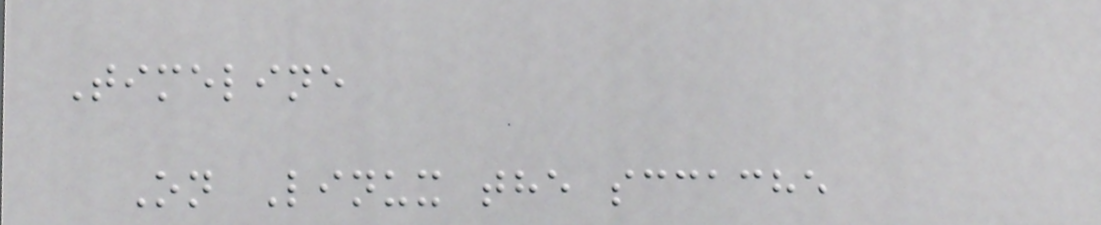Timeline
On Linux the sccache
